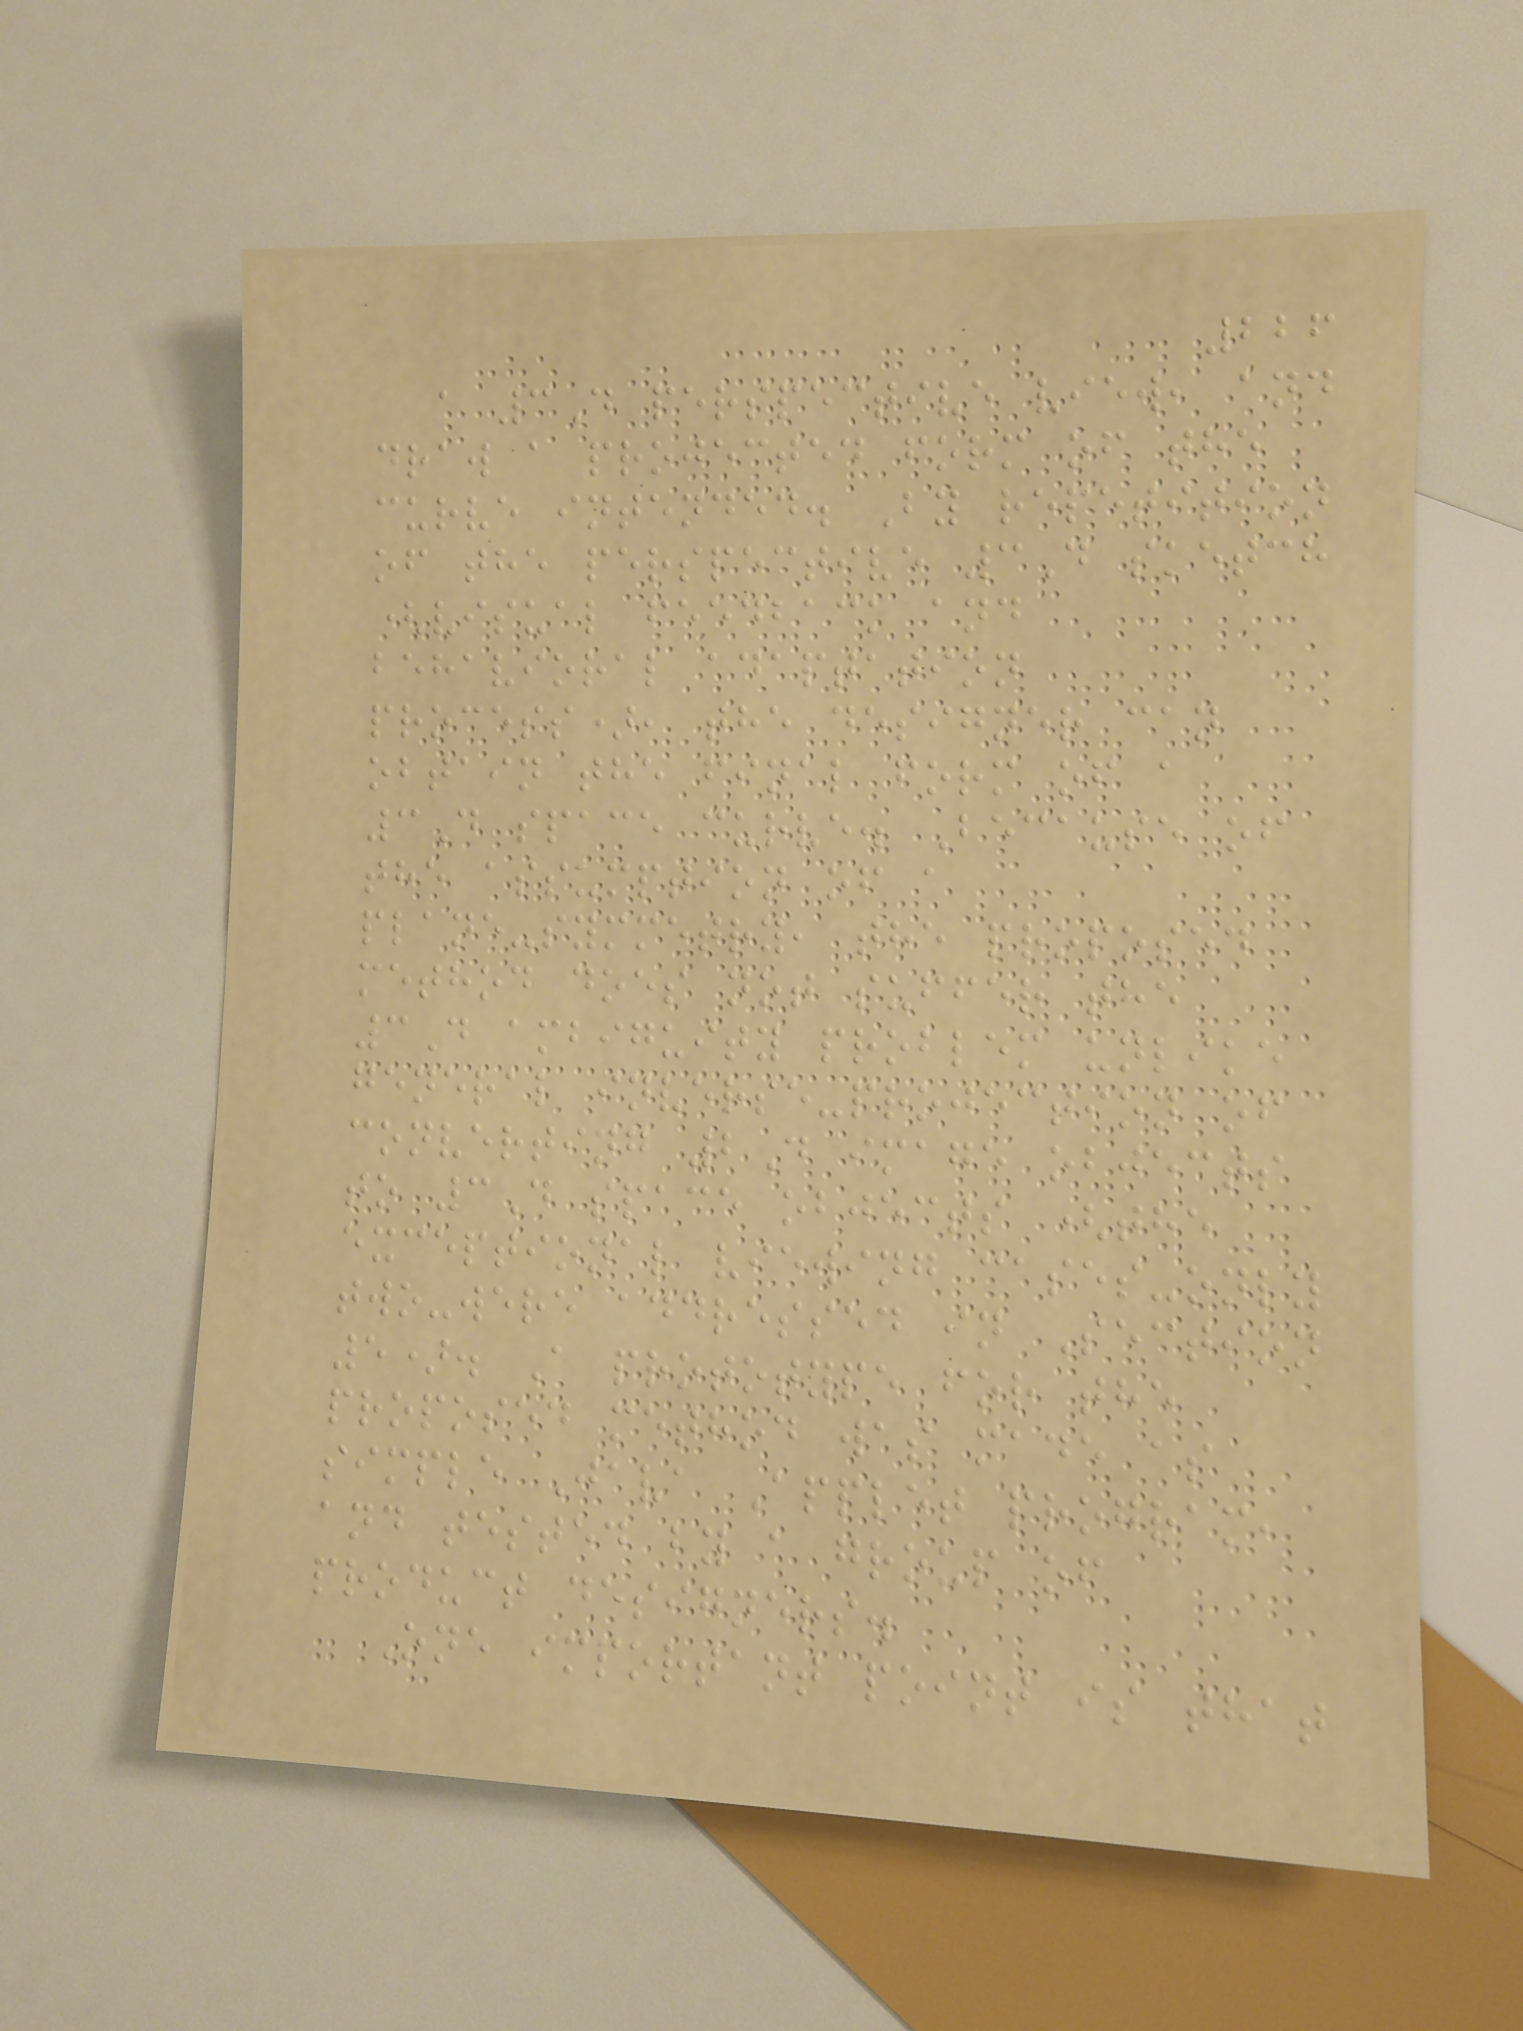226
a 3D perspective view, and
draw a projected form of the
curve intended. By repetition
of the perspective 3D sketch
(visual feedback and
behavioral adaptation
process), the designer can
obtain the final form of a
3D space curve. Because of
the assumption of a
plane-symmetry, the proposed
method does not suffer the
3D ambiguity problem unlike
general inverse-projection of
converting 2D image objects
to 3D space objects (the
exceptional viewing cases-only
two-were addressed in Section
5). A prototype for the
proposed method was made as
simple Java Applet program,
and tested by a group of
product designers.
One important point is that
